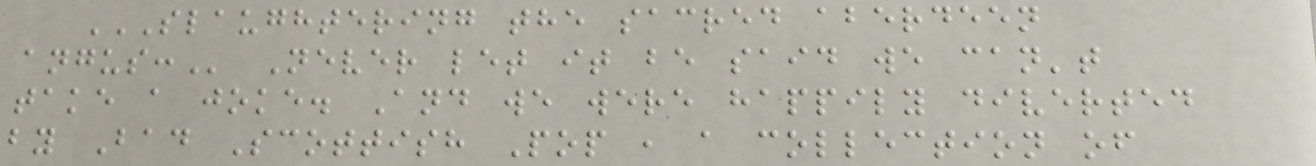SLAUGHTERING THE SACRED ABERDEEN
ANGUS: Never let it be said we can't
take a joke. And we were happily diverted
by Bad Scottish Pop , a collection of
